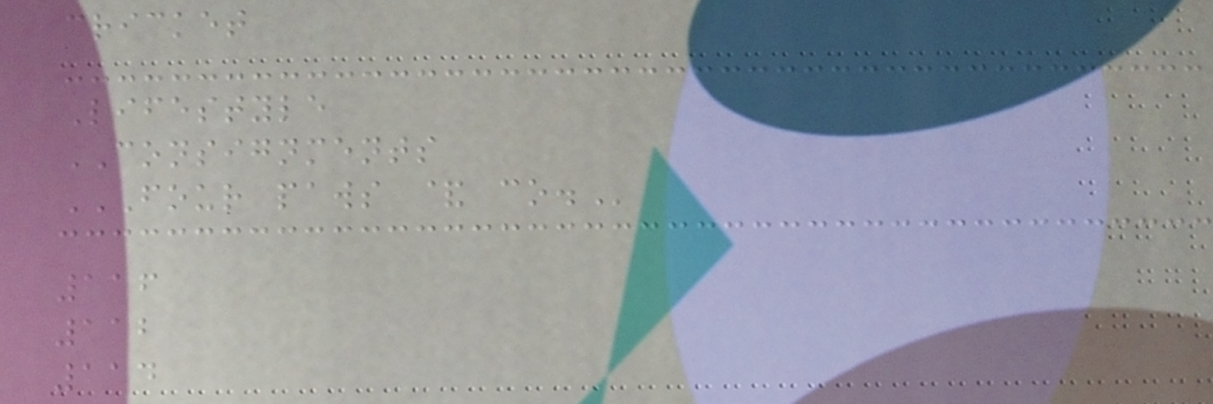cricket
Lifestyle
CONSIGNMENTS
FOUR PAWS & CO.
116
112
114
